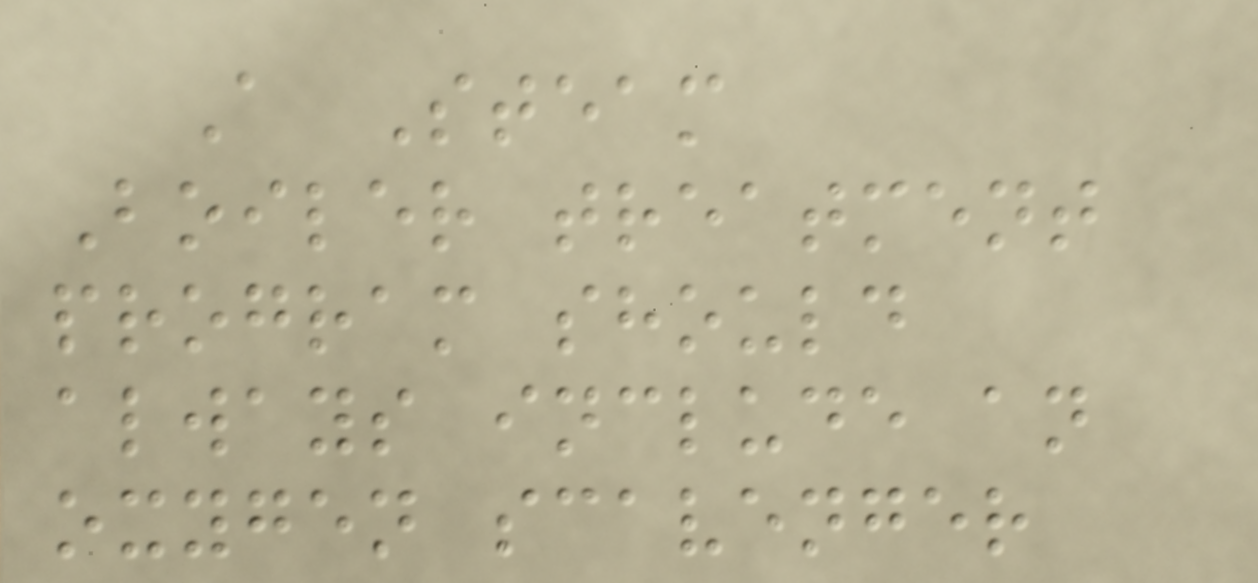A Steam
Boiler treatment
program should
always include an
oxygen scavenger
